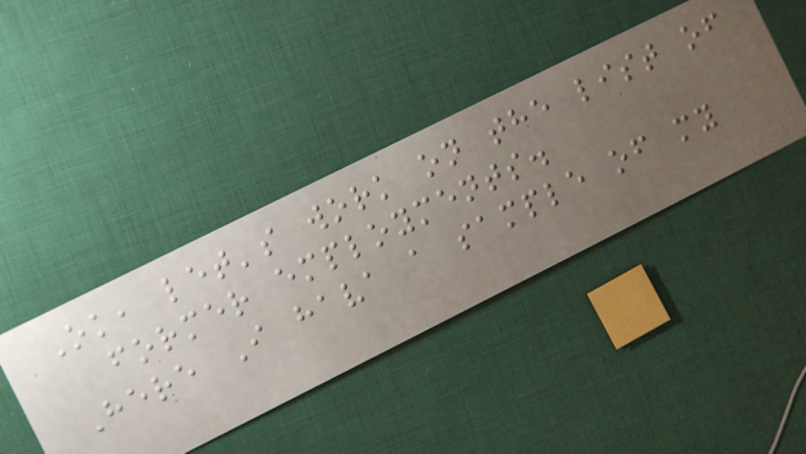Ok, let's work on the list of
former employments.
Here I hava a sample of my
